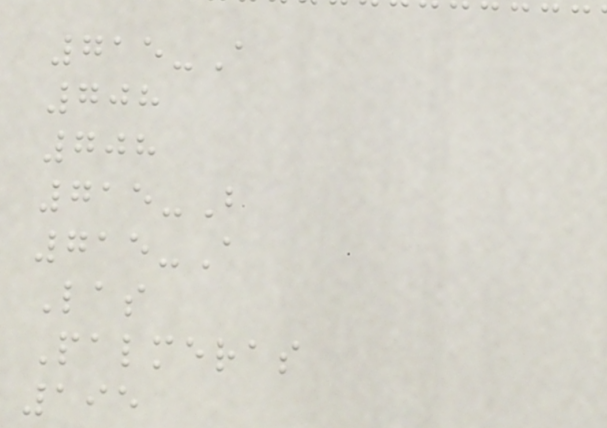715-A
708
708
715-B
715-A
Las
Palmeras
195
